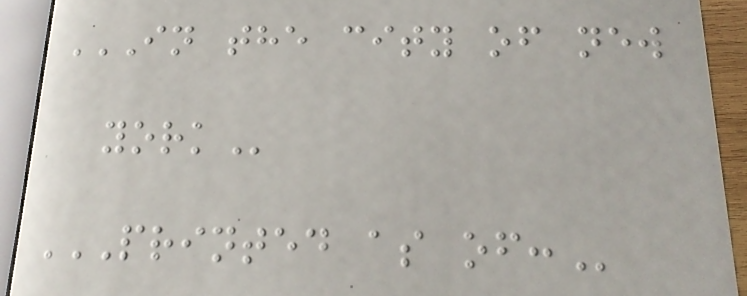IN THE CITY OF NEW
YORK
PRINTED AS OF:
